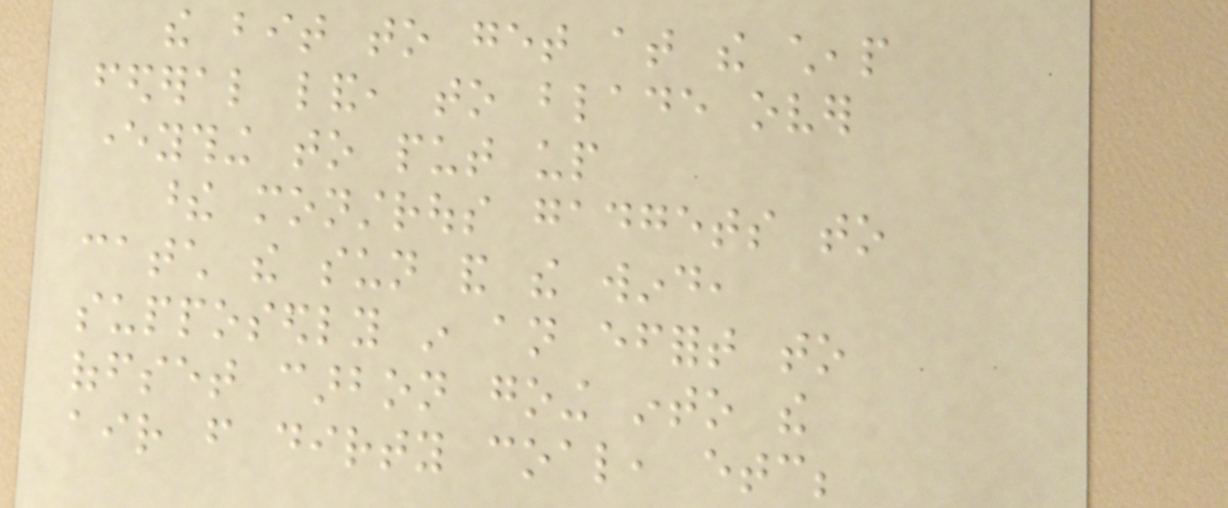the bit to get at the cheap
federal land, to blade over
everything to put up
these monstrous gadgets to
catch the sun and the wind,
supposedly in an effort to
offset carbon going into the
air from dirty coal, etc;
